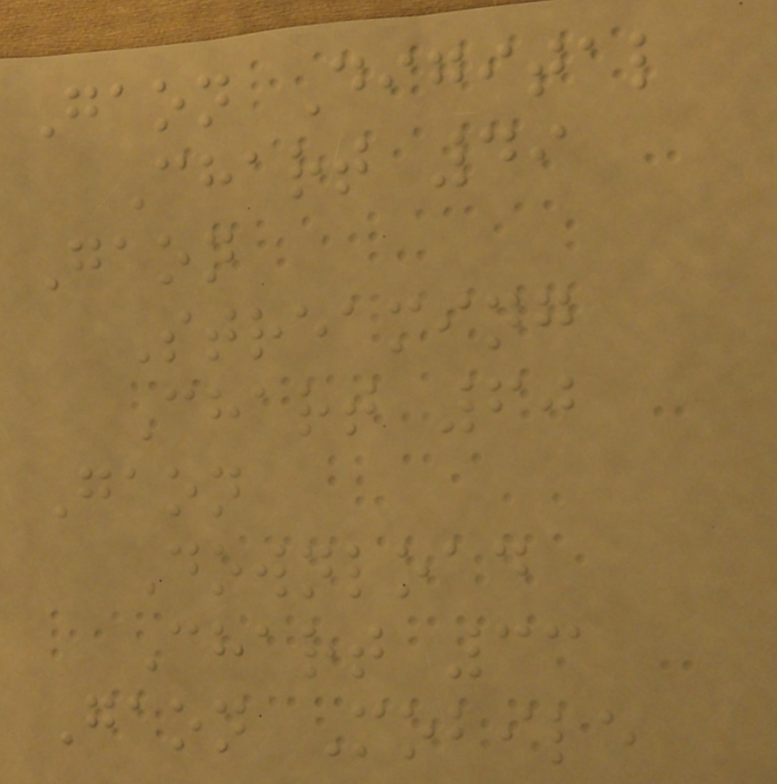Gaon Digital
Chart 49
Gaon
Streaming
Chart 60
Gaon
Download
Chart 33
Gaon Mobile
